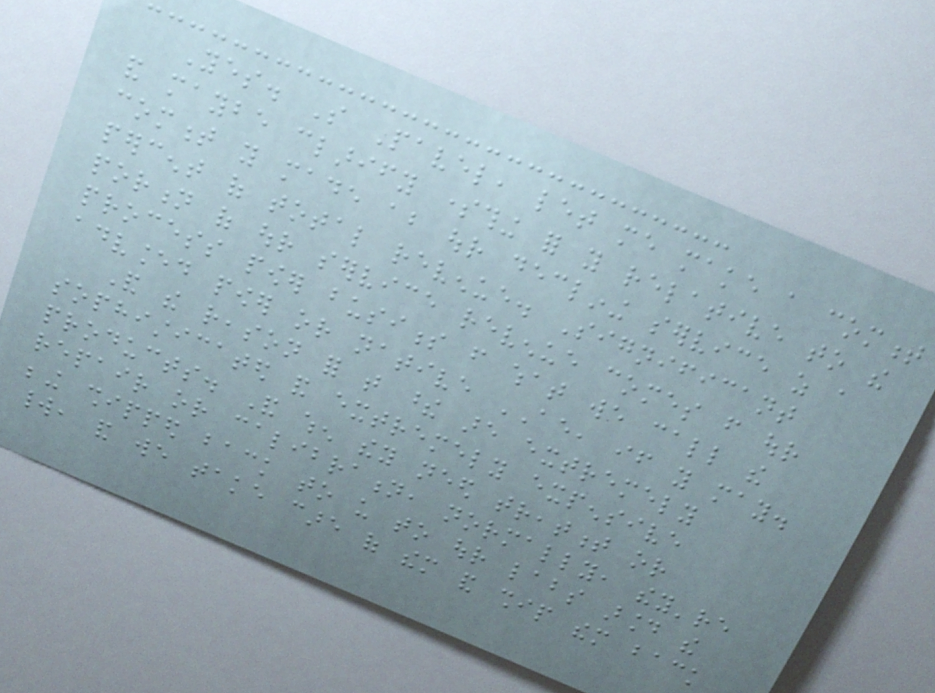Yes. So Pavel, let me make a comment
and maybe clarify something for you relative to the
comment you made about our declining service as a
percent of total revenue. Significant
portion of our service revenue comes from our
process power business from what we call the
advanced power or native AE, if you may.
And the reason for that these are extremely
sophisticated and extremely expensive
products. And when they need treatment or
repair or calibration, normally, they're
being shipped back to us to our labs around the
world, and we take care of them and ship them back
